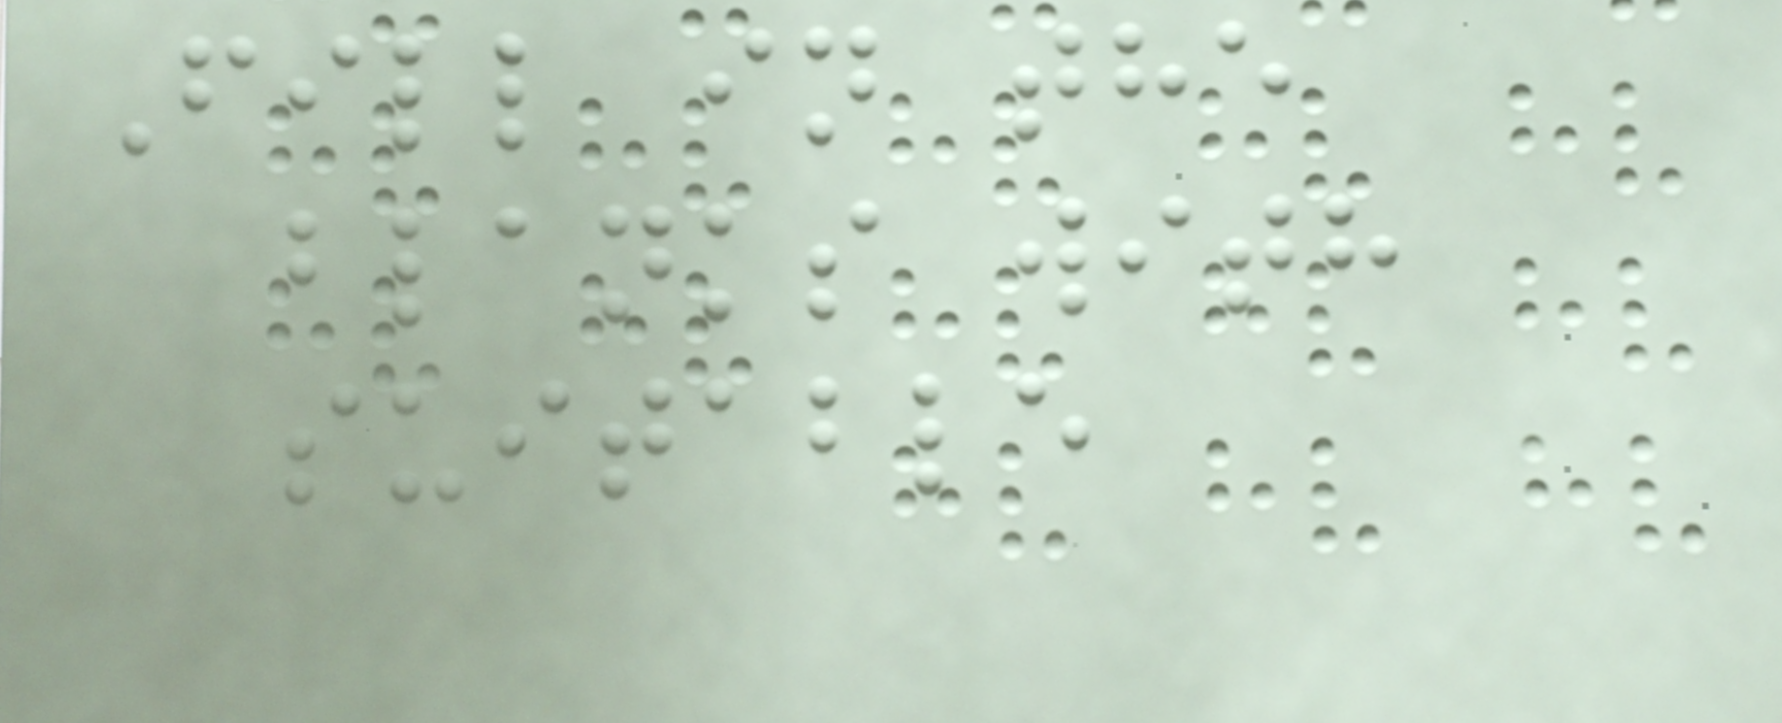Fill in the
blanks with
suitable
